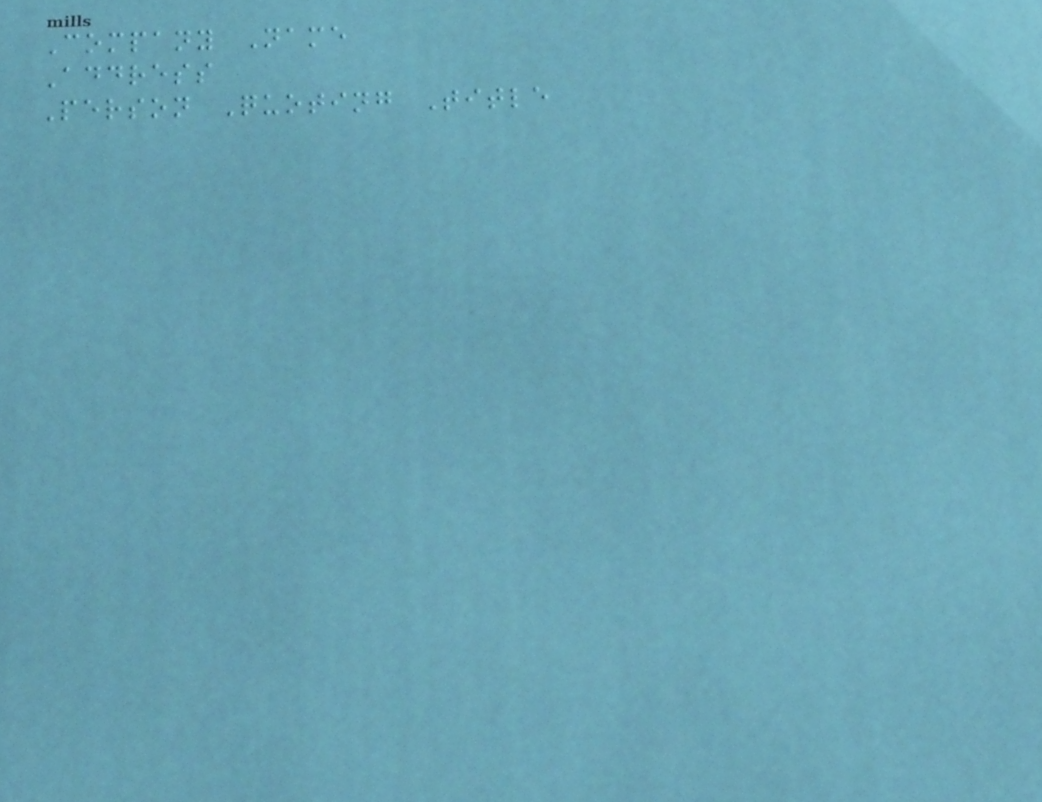Company Name
Address
Person Quoting Title
